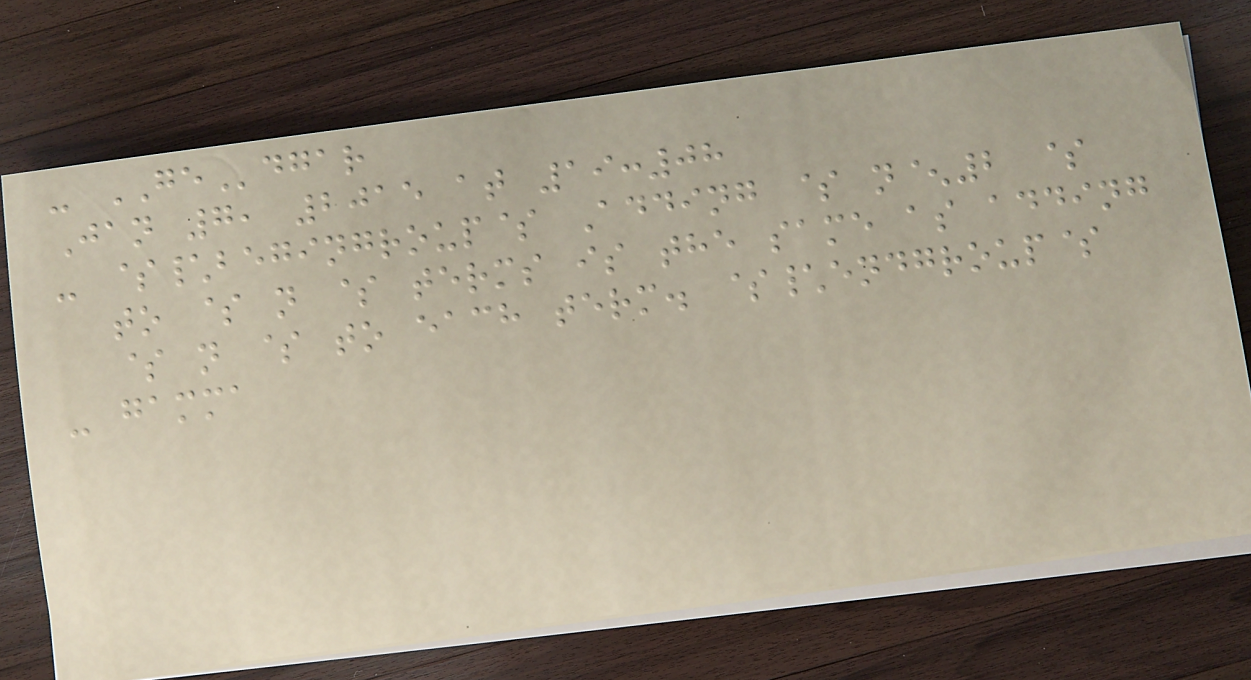- GEdgar
Jan 7, 2015 at 19:08
- $\begingroup$ Adding $ n^2 $
to $ n $ terms is the same as adding
$ n $ to each term. $\endgroup$
- gamma
